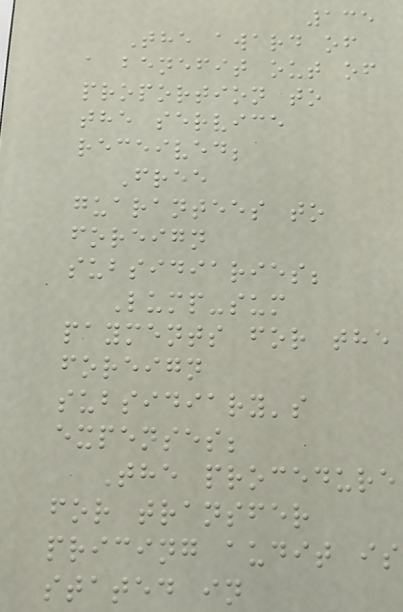135
The award of
a benefit out of
proportion to
the service
received;
Free
guarantees to
foreign
subsidiaries;
Lump-sum
payments for the
foreign
subsidiary's
expenses;
The procedure
for transfer
pricing audit is
stated in
